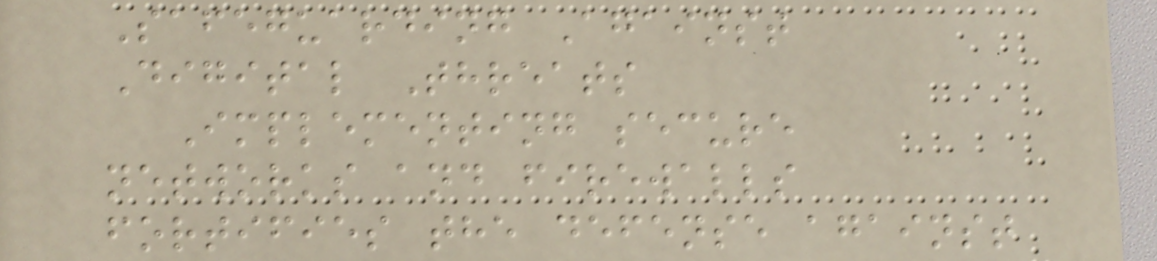Safeguarding Against
Digital Threats
Implementing secure
networks and firewalls
fortifies the defense against
